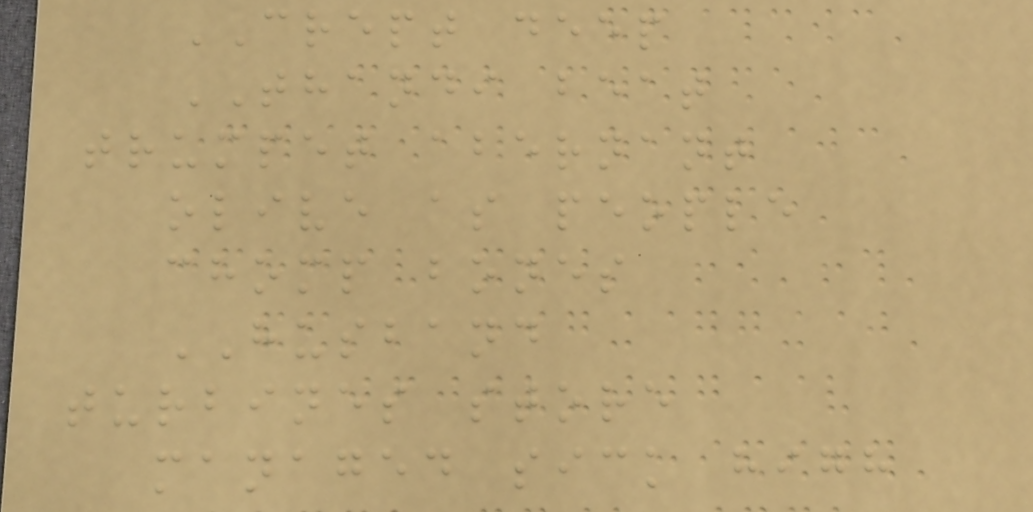CREPT deep
THANDI beat
trumpet abernant
olive as people
chomp bones
HUSBAND
turbines store
managed sick high
